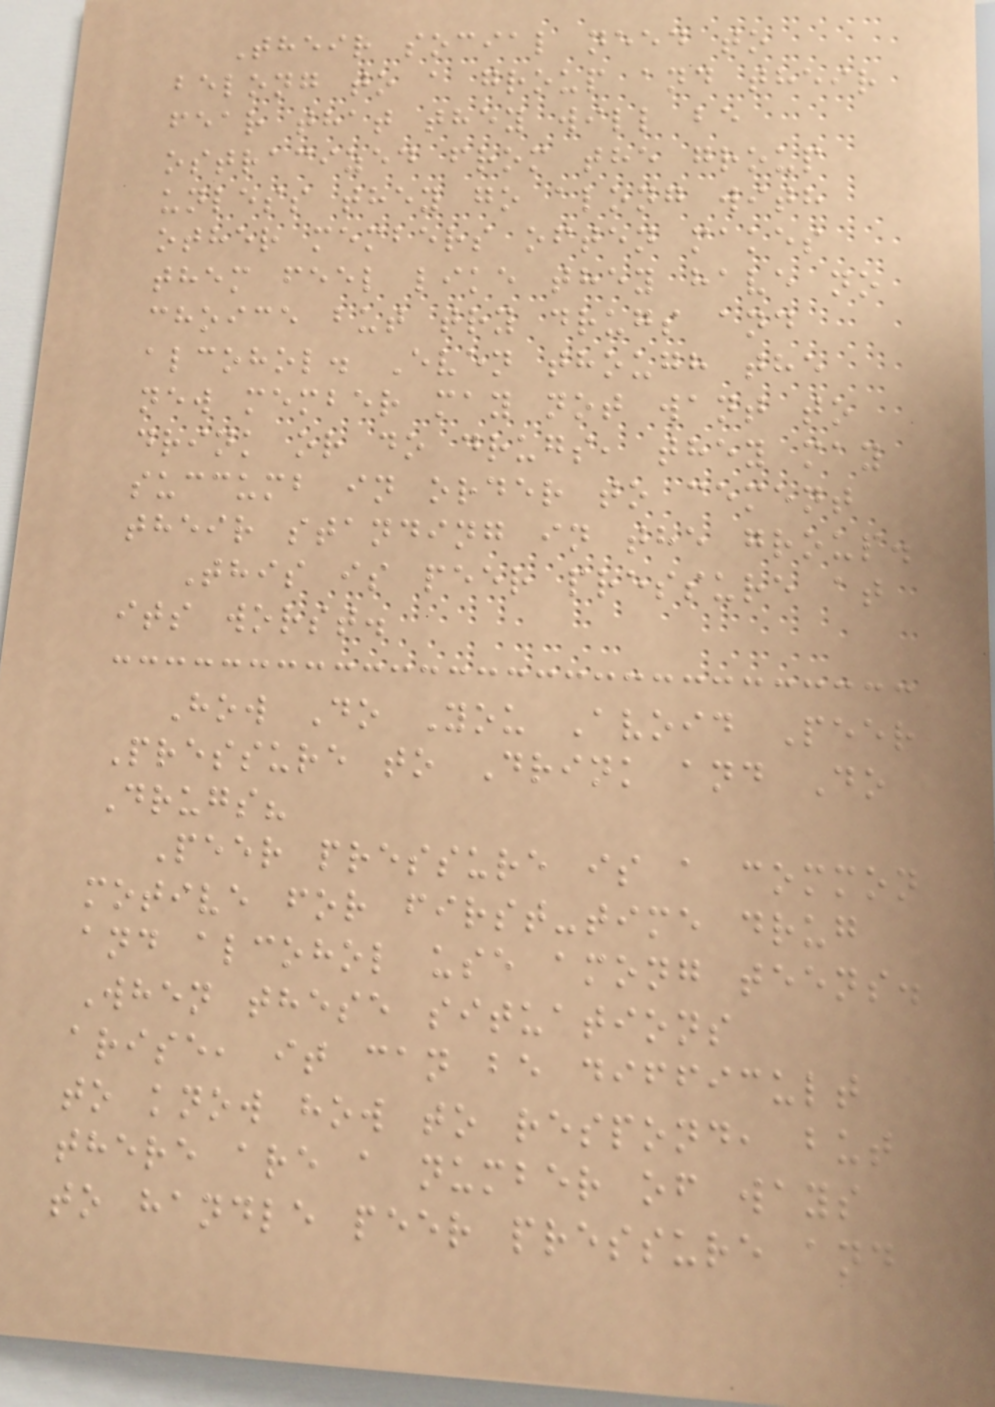Their social need to
belong to a group and their
fear that they will be
ostracized from the group
unless they go along with
other members often makes
them feel like they have no
choice but try drugs and
alcohol. Even though the
new member may not want to
drink or do drugs, they may
succumb in order to cement
their standing in the group.
This is peer pressure at
its worst.
How Do You Avoid Peer
Pressure to Drink and Do
Drugs?
Peer pressure is a common
motive for first-time drug
and alcohol use among teens.
When these situations
arise, it can be difficult
to know how to respond, but
there are a number of ways
to handle peer pressure and
